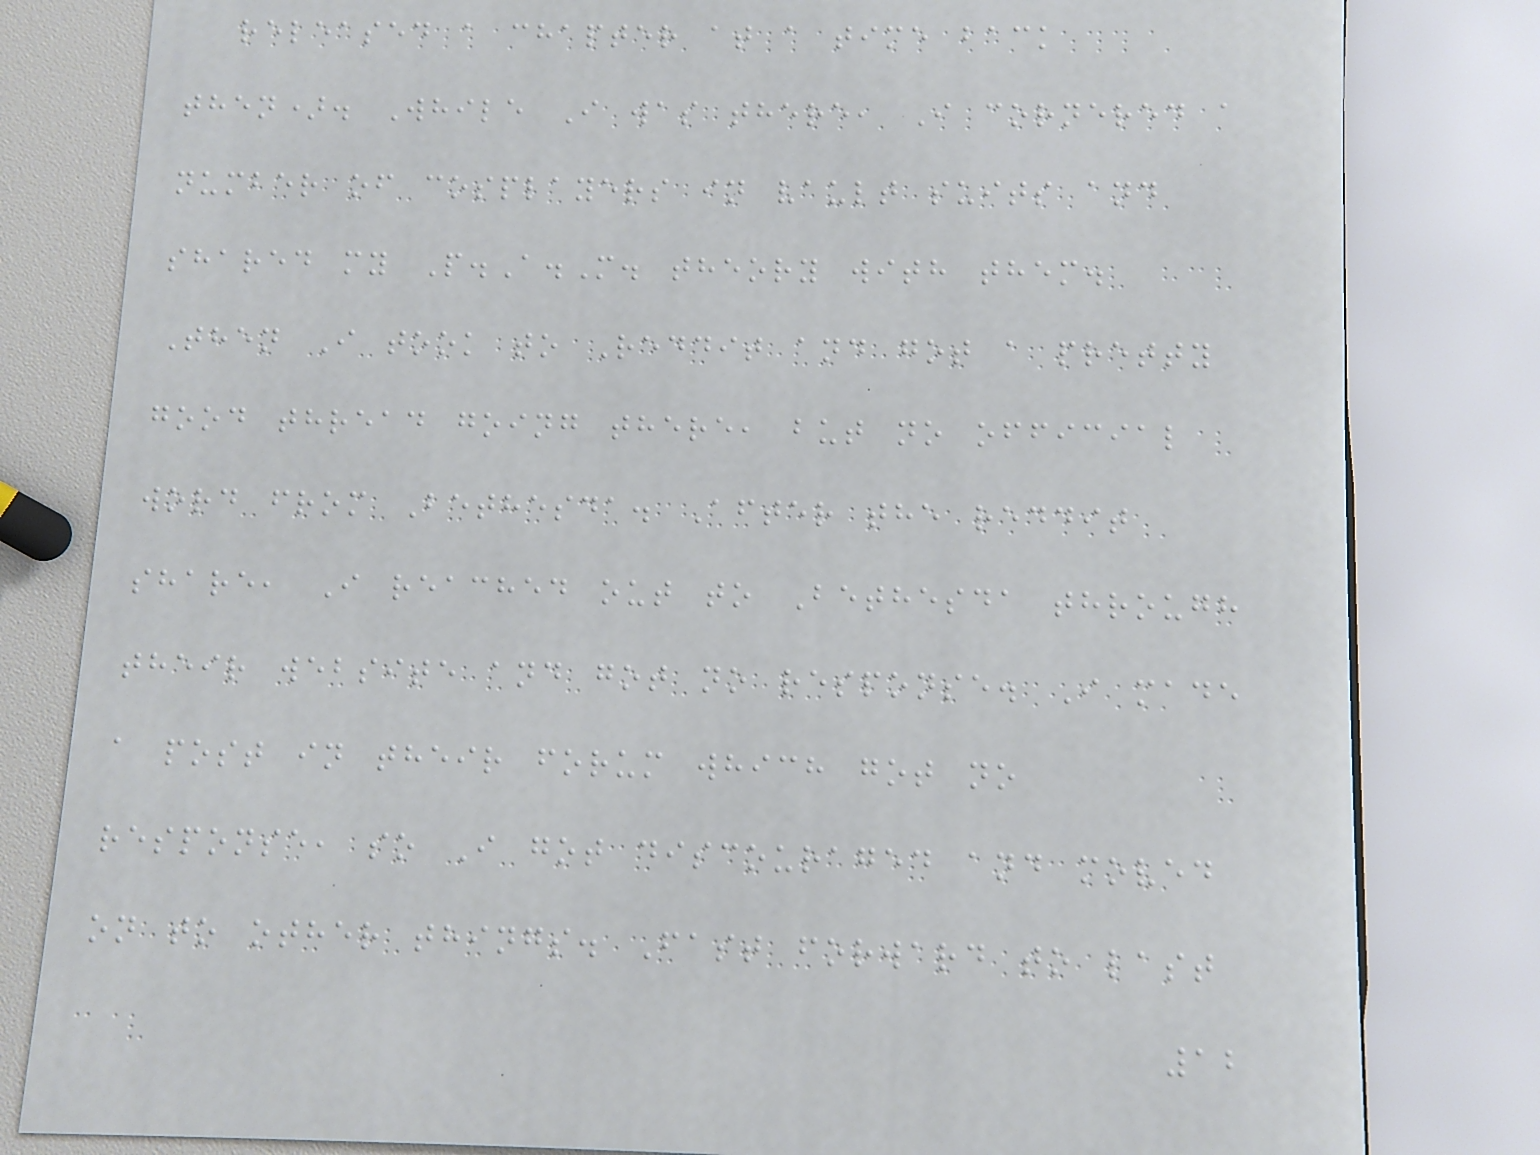released a chapter at a time back
then). While I was there, I cornered a
number of cosplayers in vault suits and
shared my P.A.M. theory with them.
Then I took to Reddit and got a pretty
good thread going there, but no official
word from Bethesda. After the reddit
share, I reached out to Bethesda through
their website and got no response. I made
a post in their forum which got no
response, so I got discouraged and moved
on to other things. Fast forward to last
12
